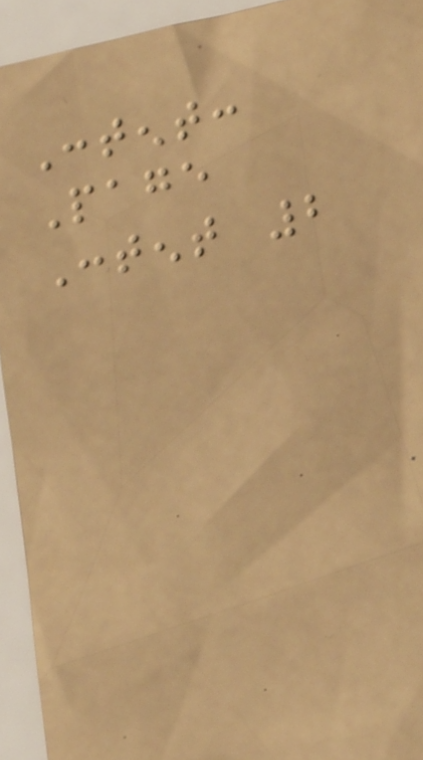Content:
Page
Content 2
